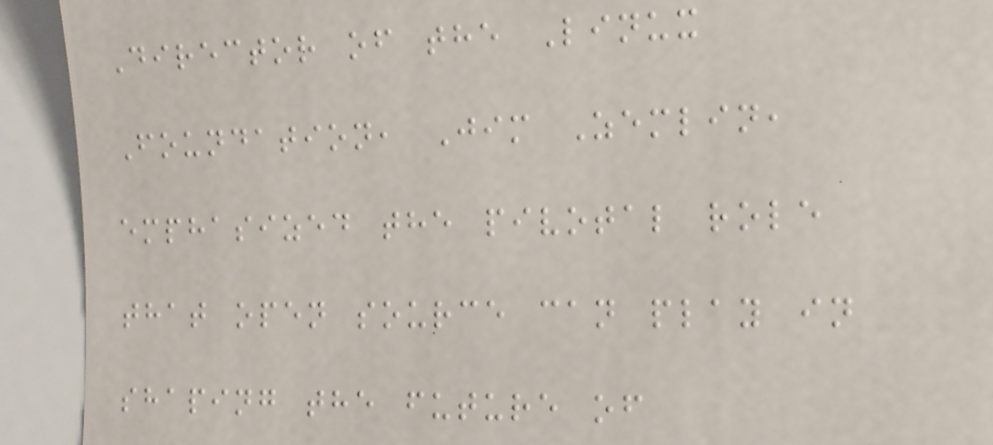Director of the Linux
Foundation, Jim Zemlin,
emphasized the pivotal role
that open source can play in
shaping the future of
